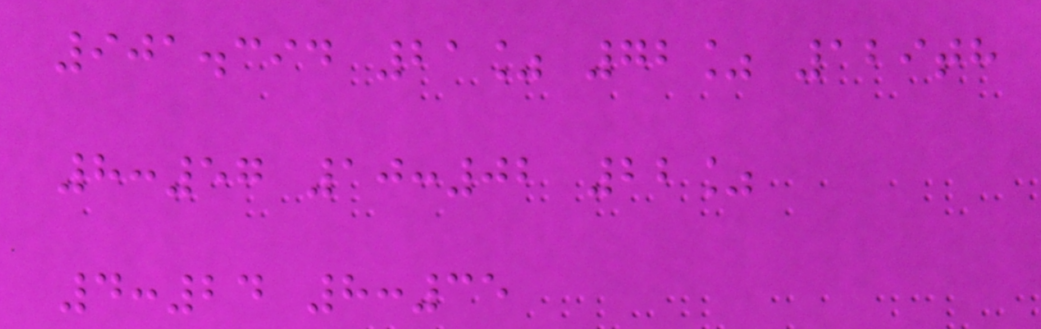901.394 21% 72% 129th
8:57 10:02 22%
4:24 8:35
